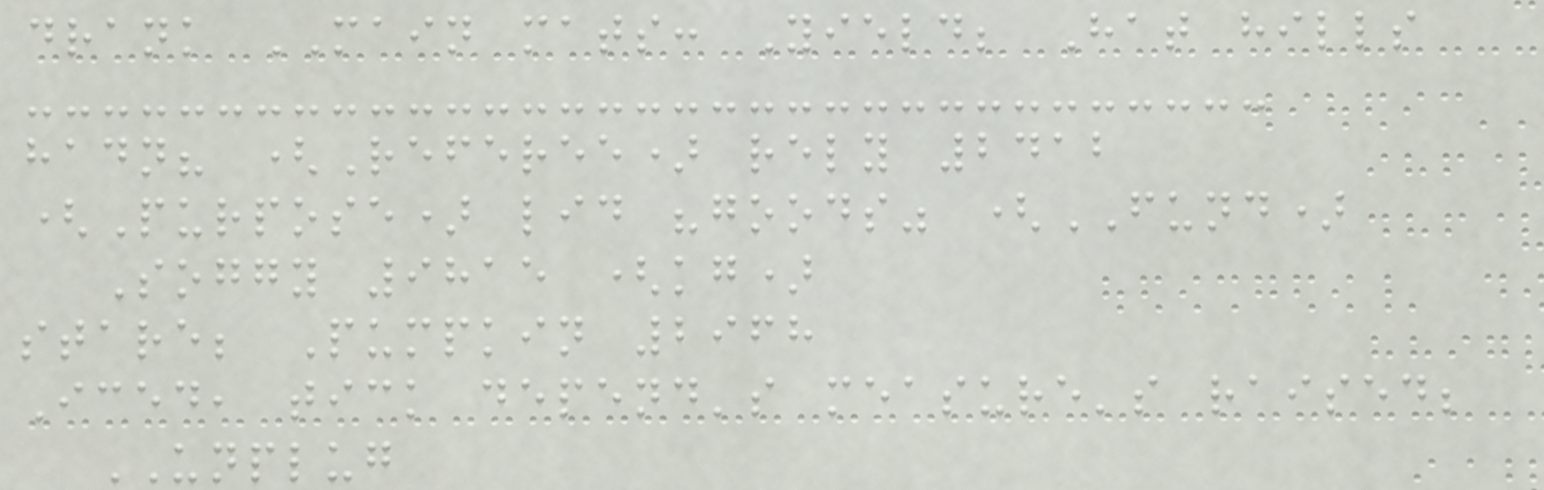drank MAIN mats: Yield; Hat hills
hadn? (Referee) rely 2412
(Purpose) lid "goods" (FUND)
Soggy 9815 (kg)
stare; Pumpkin 2968
Iced, tick depend's measure's raised;
UNPLUG
